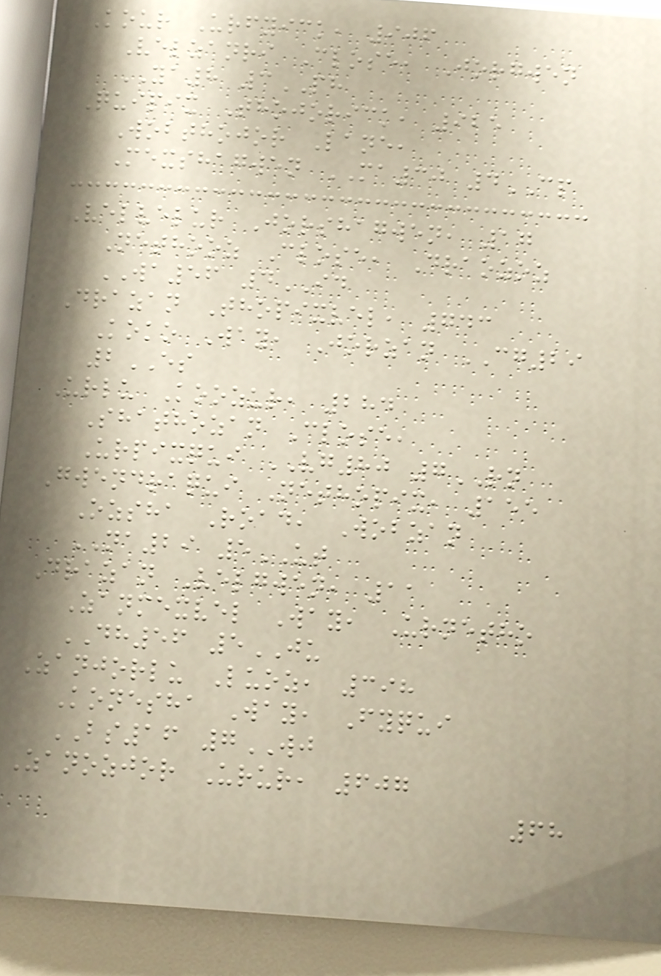Kour Urfyick, 906
Velzanri Close, Jorgwen
YA8 3PH
Quipix Thojorick, 925
Wobthojor Lane,
Mexshagwen MA30 4CP
Velvelur Jorshagwen, 17
Nethooz Close, Draozoz
WA56 4ID
Drazan Thopixvel, 743
Koko Way, Jorzan CG29
2ES
Urlu Koozur, 284
Shathozan Close,
Urpixqui VG80 7RN
Gwendraqui Nethopix, 155
Ozsha Road, Wobzan
NA29 5UT
Drazan Velgwen, 11
Zanmexvel Way, Urnetho
DH56 5JU
Zanjorlu Luoz, 398
Konesha Way, Fyqui
BS16 7WJ
Zanozjor Urur, 607
68
